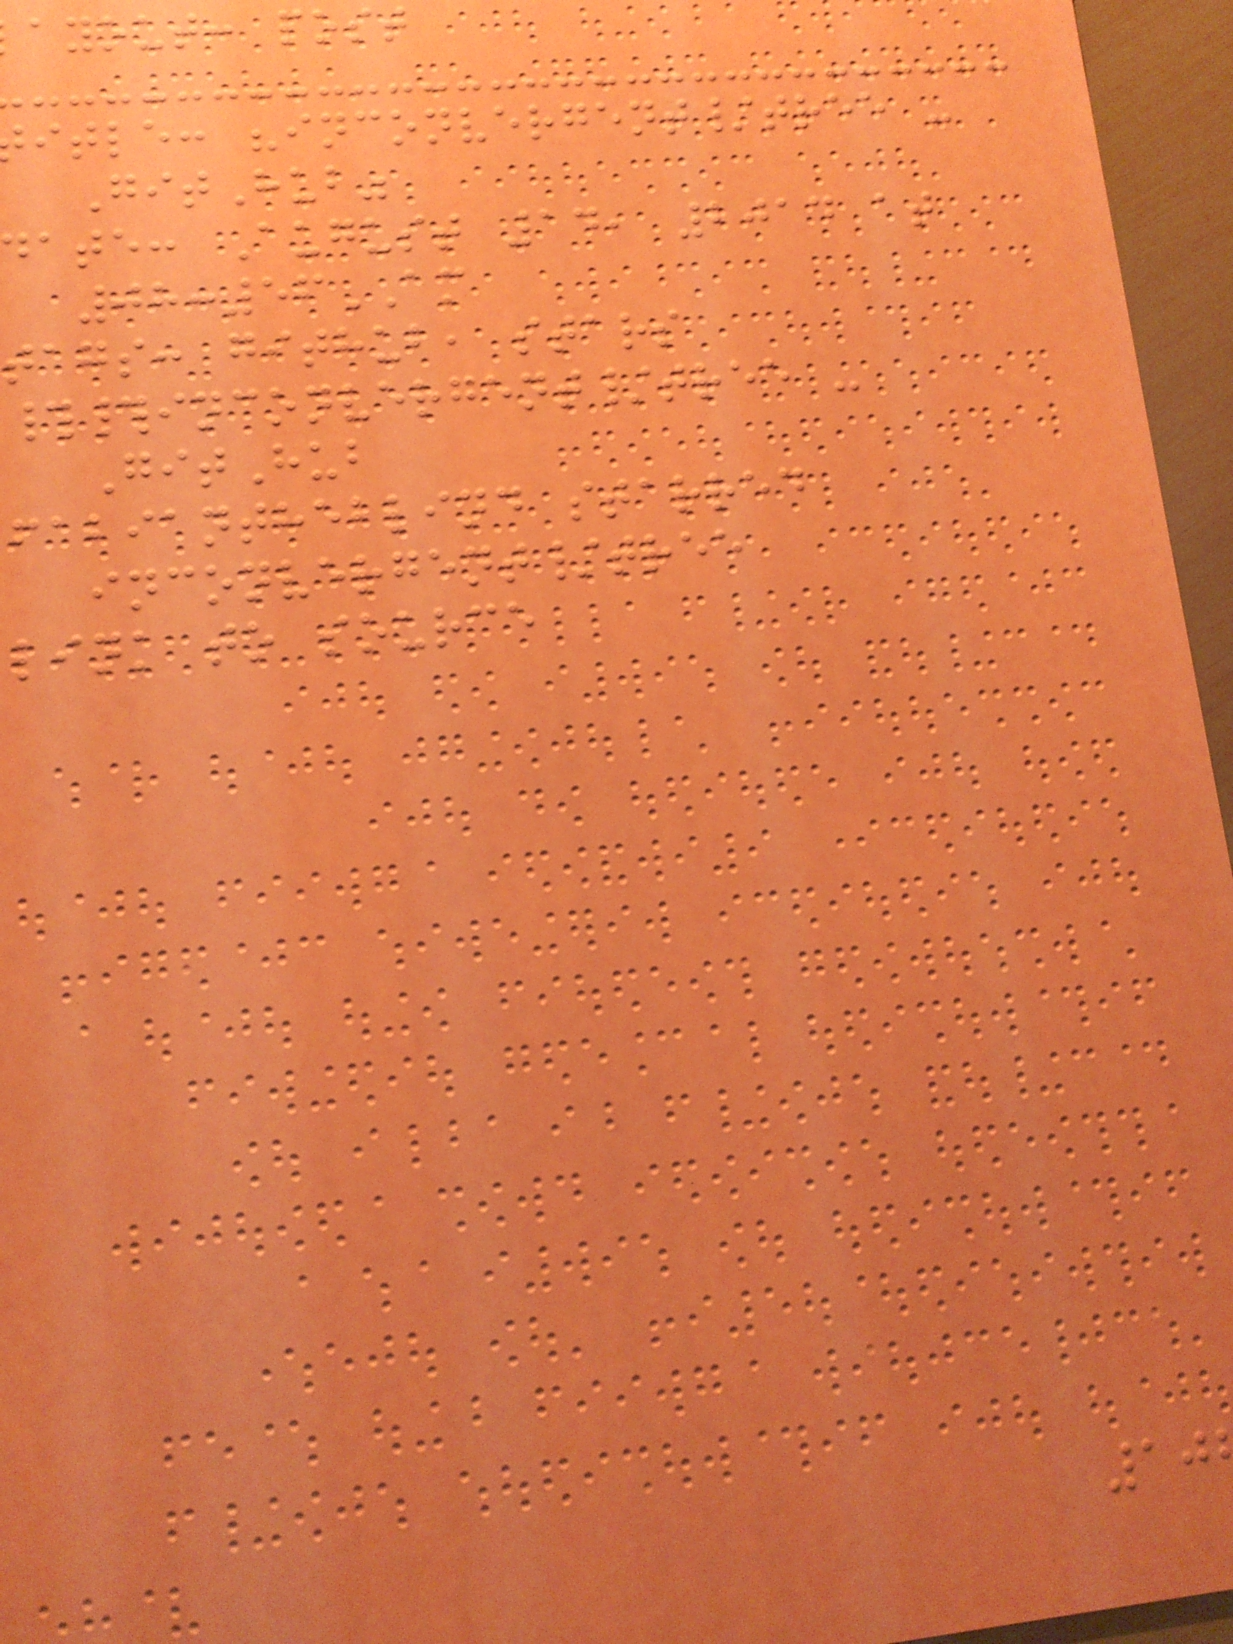ayout: post
itle: "inconvergent/tree -
GitHub"
date: August 14, 2014 at
08:56AM
tags: github, stars
##inconvergent/tree -
GitHub
fabiantheblind starred
inconvergent/tree
link to source
